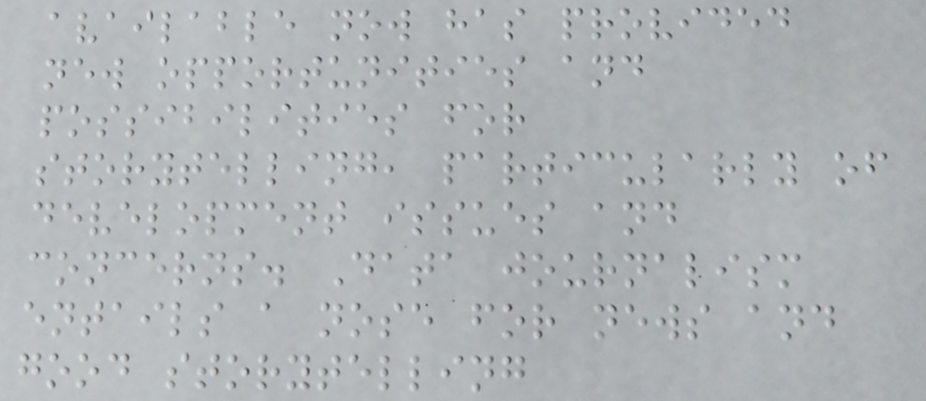available now has provided
new opportunities and
possibilities for
storytelling, particularly of
development issues and
concerns. Data journalism
entails a nose for news and
good storytelling
